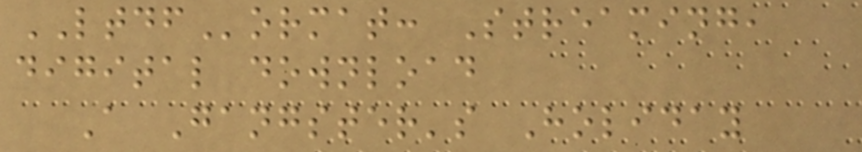LTDFormat: Streaming,
digital download
A Gangster's Holiday
